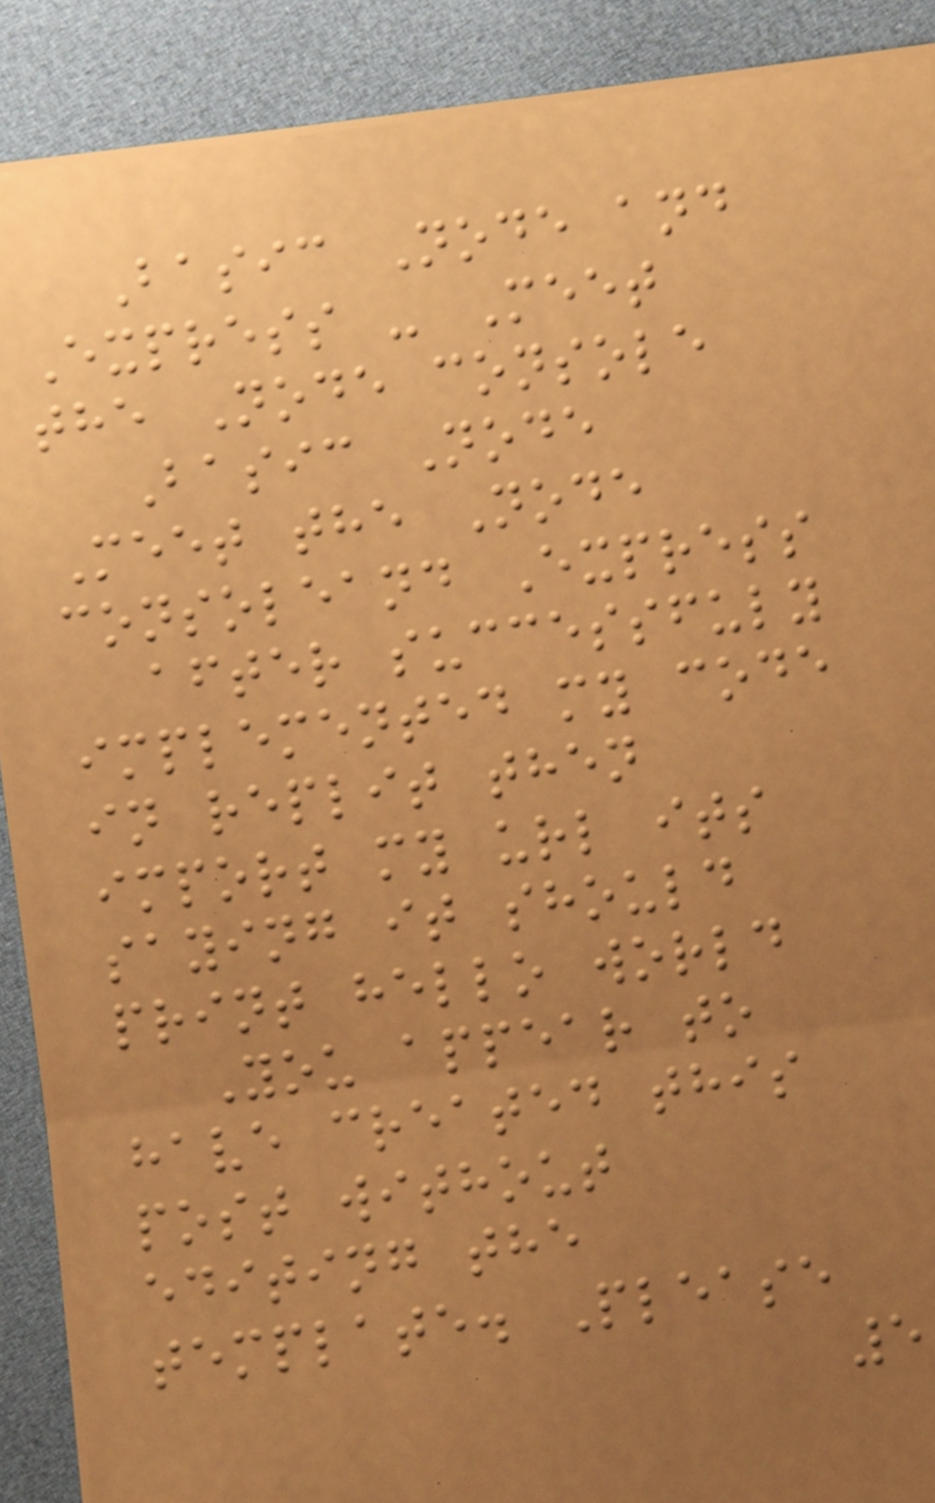Basic Node and
Express - Meet
the Node console
Basic Node
Meet the Node
consoleand Express
after successfuly
implemented my code
in replit then
import my url its
saying it should
print hello world
You appear to
have created this
post without
editing the
template. Please
5
